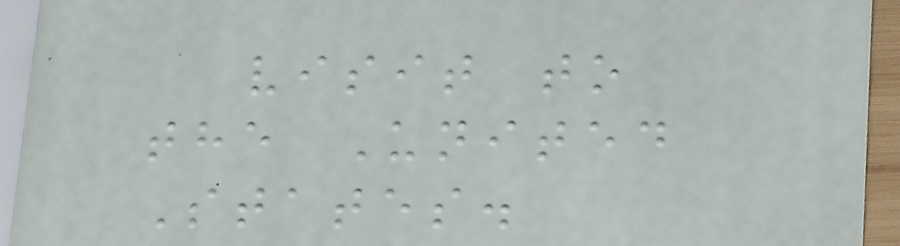visit to
the United
States.
